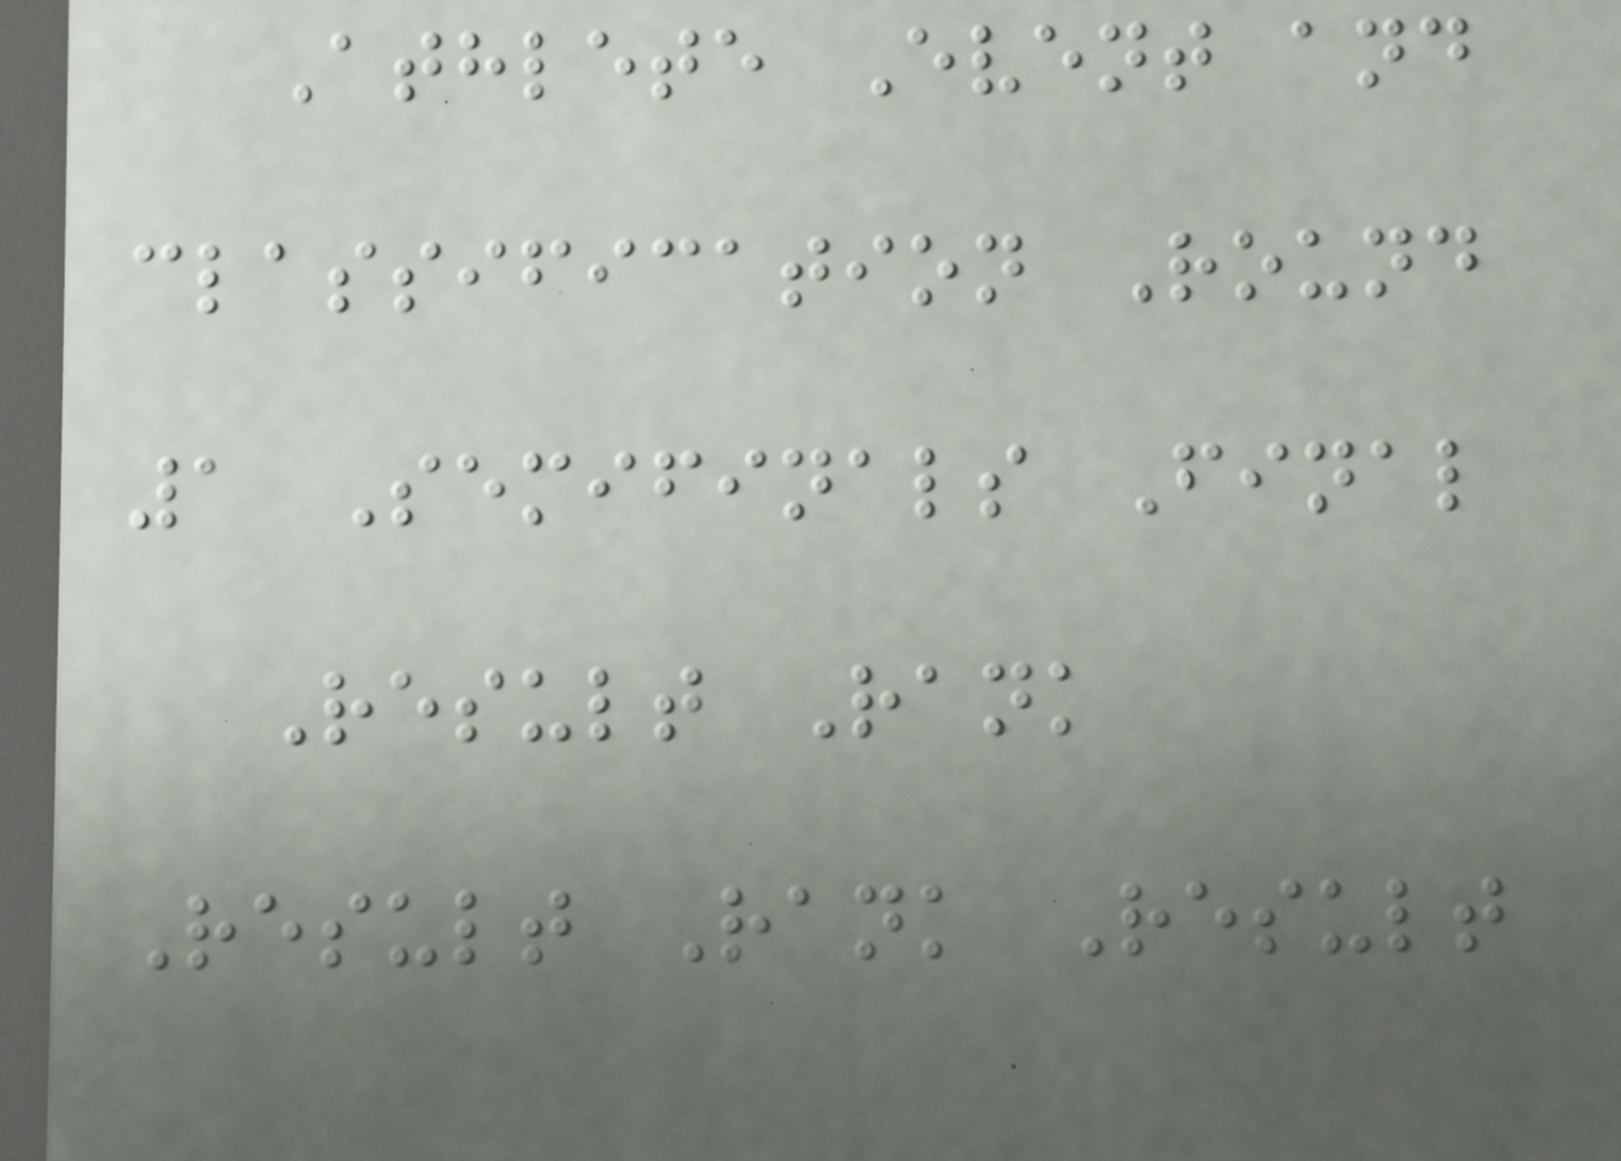Athlete Event and
classification Round
1 Semifinals Final
Result Rank
Result Rank Result
